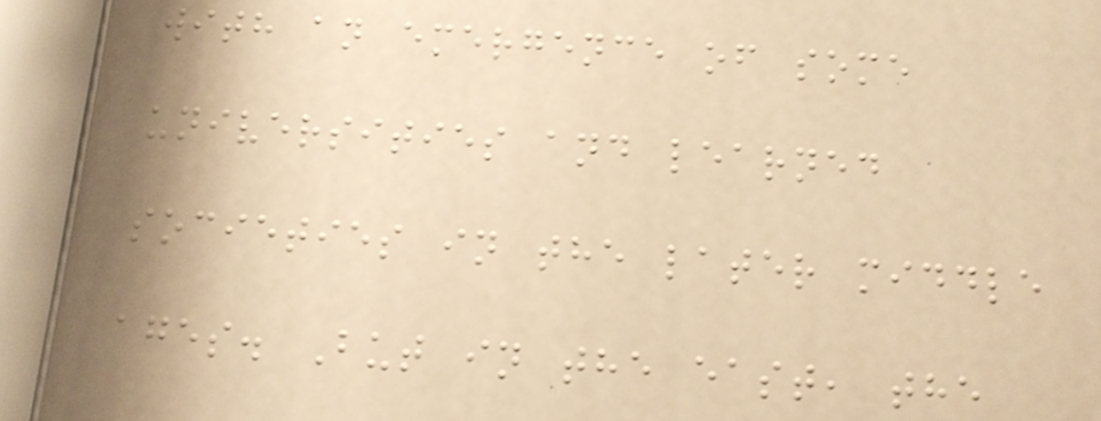with an emergence of some
universities and learned
societies in the later middle
ages. But in the east, the
